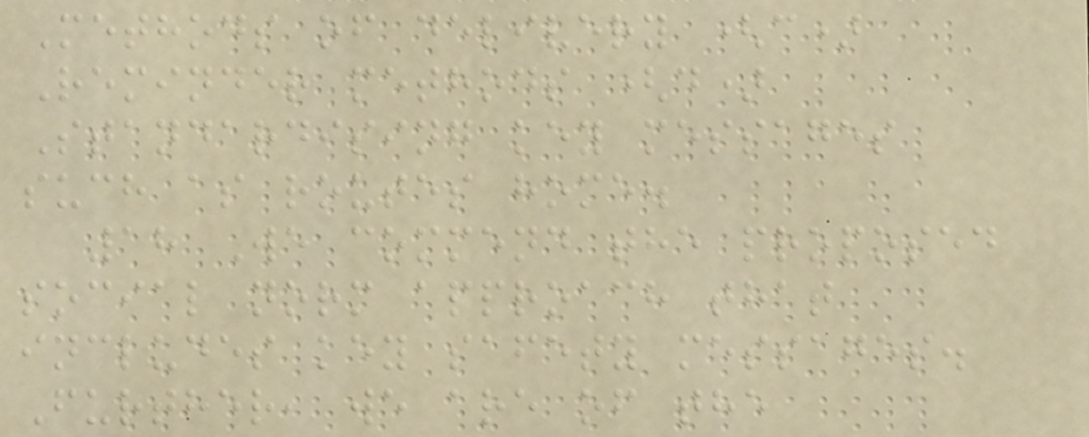Methods of delivery (c)
Reminder methods (d)
Standardising key messages
such as routes home.
18 We commend the proposed
social norm approach that
includes key safety messages.
Further, we are of the
